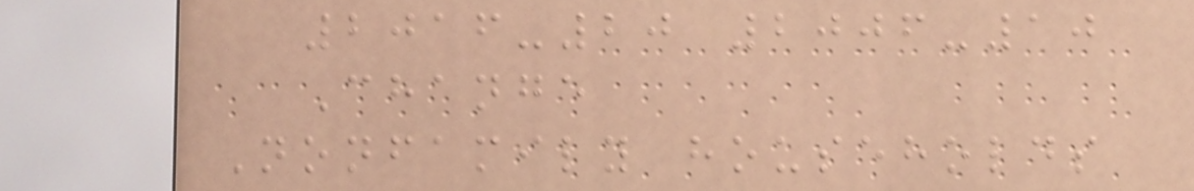2016-20 2006-10
Change
Nonfamily households
